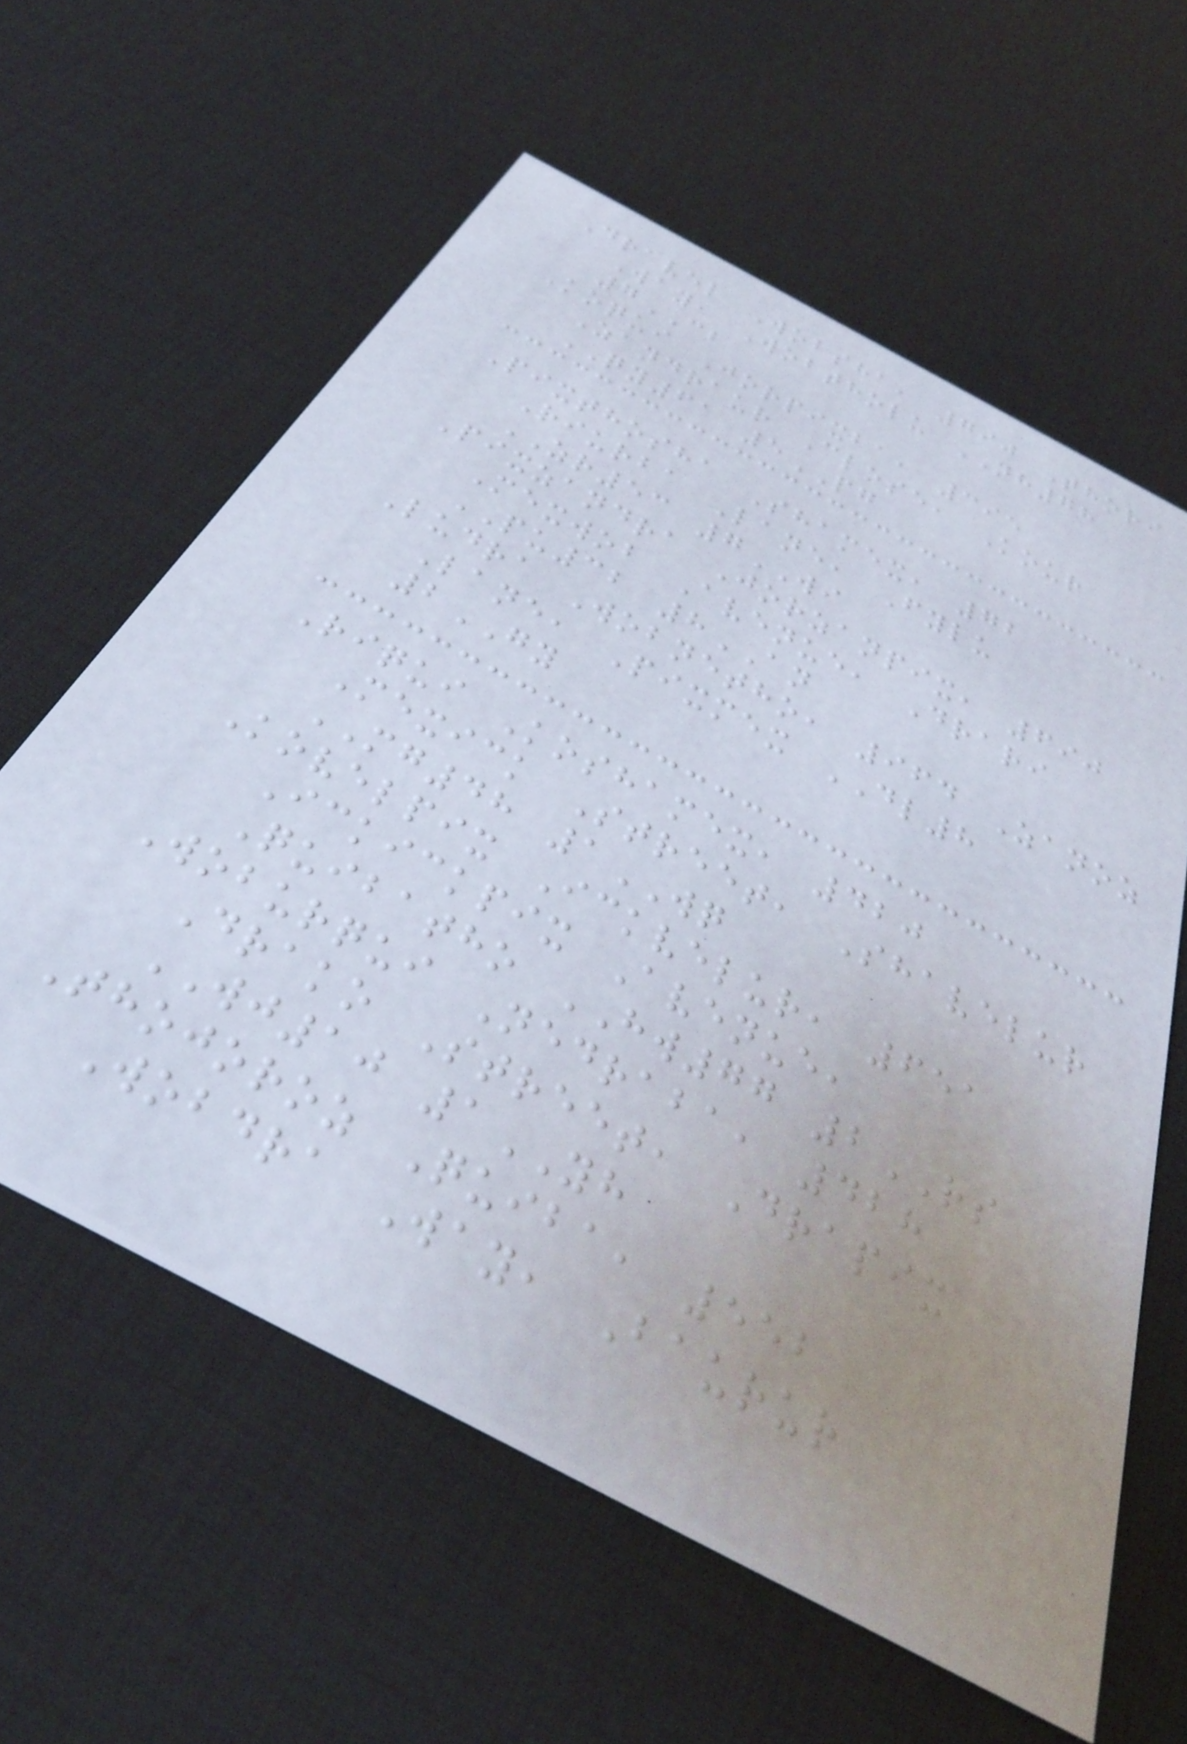Dravel Wobsha, 790 Thori
Way, Wobtholu NH78
7CB
Koqui Jorpixba, 395
Zandraur Close, Kour
QY61 5PG
Pixthosha Shamex, 72
Riurba Lane, Fylu
ZR53 7WI
Pixzandra Jorzanpix, 690
Mexwob Avenue, Drari
PU32 8AN
Ludra Wobnetho, 964 Zanoz
Lane, Pixmex DL8
2GY
Riqui Koshamex, 420
Mexick Street, Shavelur
MG48 1WQ
Kovelpix Ickvelur, 651
Ickickpix Avenue,
Quibatho HW77 2RS
Woburqui Nedraba, 428
Drako Street, Drapix
WJ10 1YH
Thojoroz Quiba, 552
Wobdra Way, Baurur
